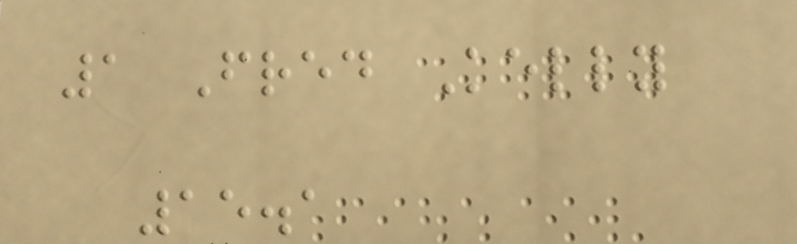1 Fred Kelly
15.1
